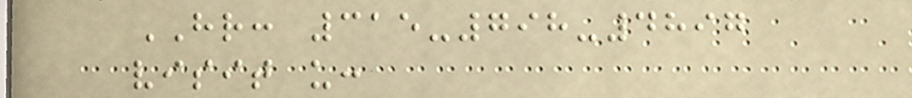HR: 315-798-4897
visit us:
